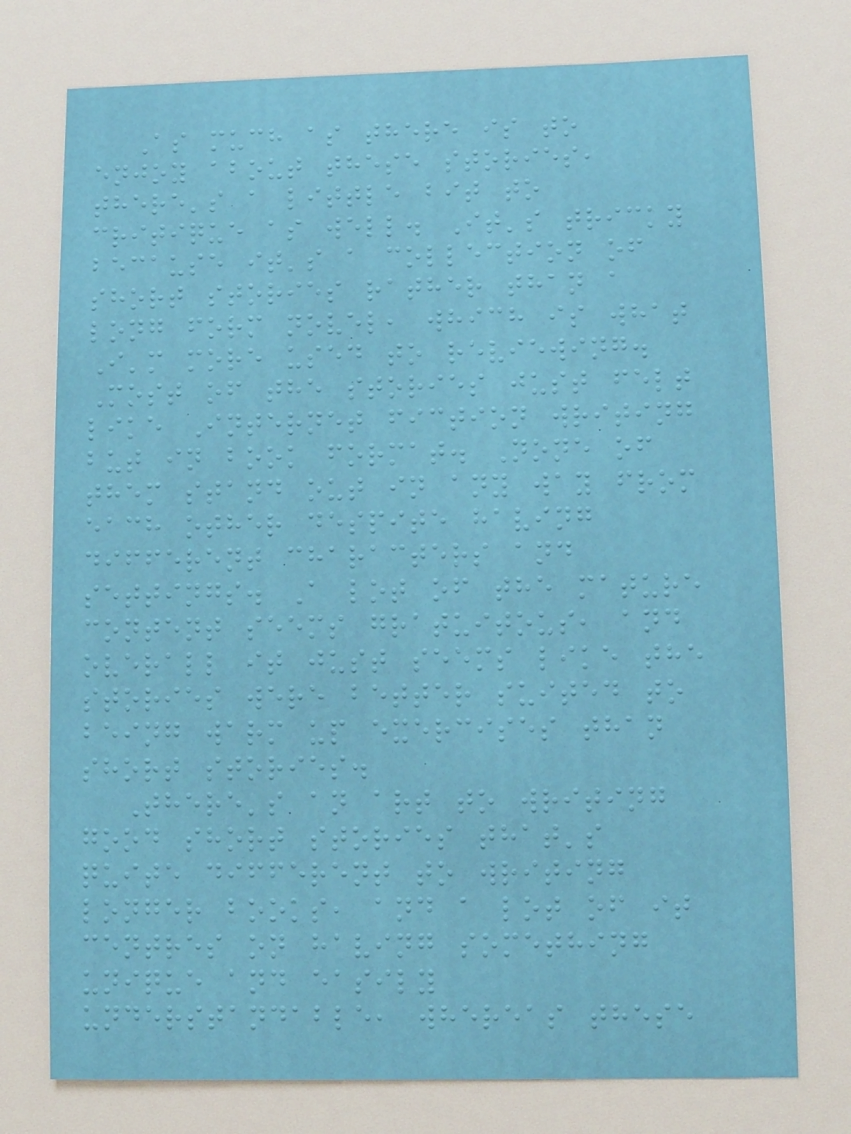As much as there is to
enjoy about these stories,
there's a little bit to
critique as well. It's tricky
because it's a collection of
short stories rather than a
long form novel, which is what
I'm more used to reviewing.
Most of the stories just felt
like Internet fiction writing
but in book format. None of
them stand out in any way from
each other despite having
different characters and
settings. A lot of the mature
content seems gratuitous, and
overall it just seems like the
stories were better suited to
being warm up exercises than
short stories.
There's an art to writing
good short stories that's
quite different to writing
longer books, and a lot of it
centres on having something
unique and easily
understandable, whereas these
